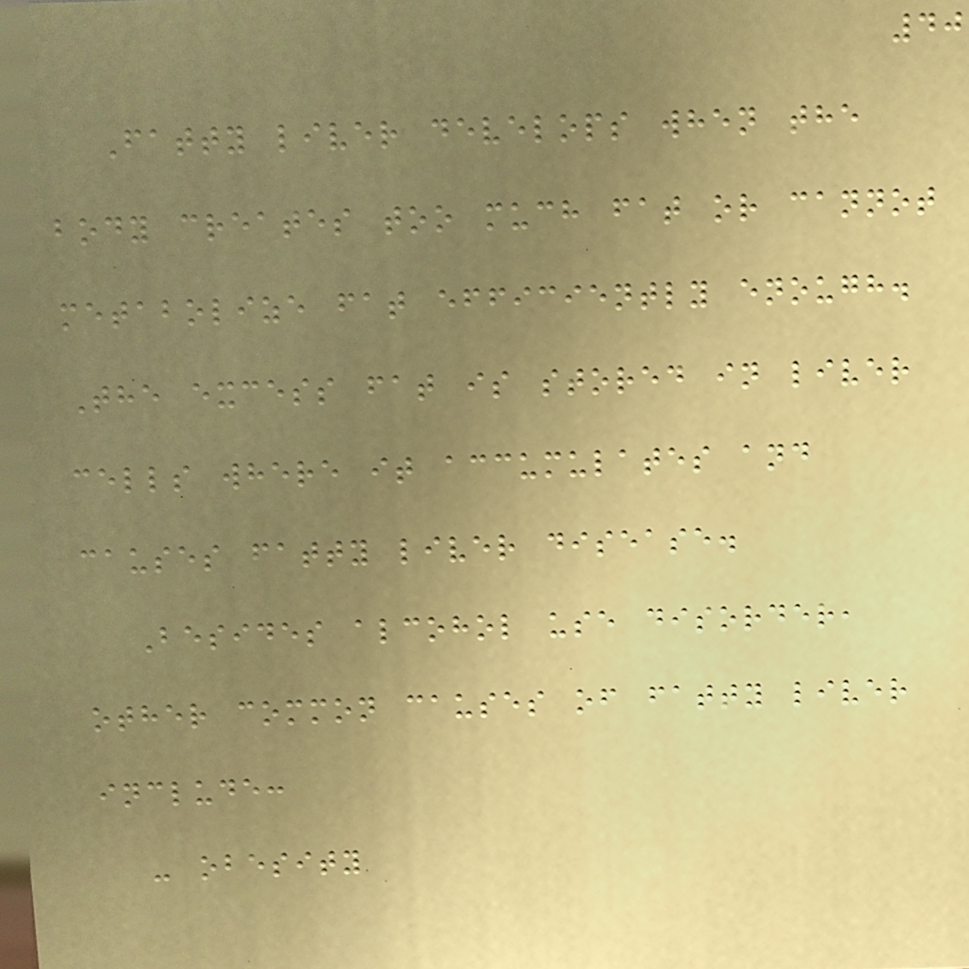40
Fatty liver develops when the
body creates too much fat or cannot
metabolize fat efficiently enough.
The excess fat is stored in liver
cells where it accumulates and
causes fatty liver disease.
Besides alcohol use disorder,
other common causes of fatty liver
include:
- obesity
